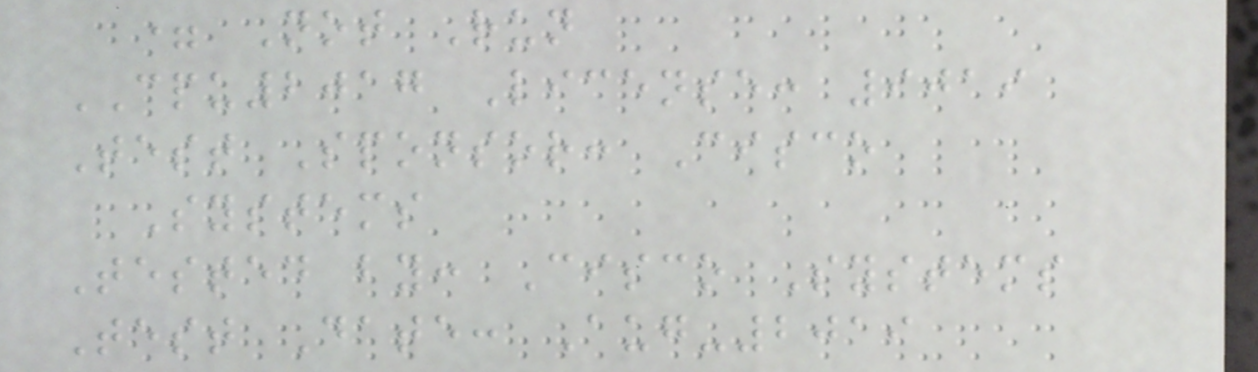= Not Run
CPU2017 License: 9019
Test Sponsor: Cisco
Systems
Tested by: Cisco Systems
Test Date: Aug-2019
